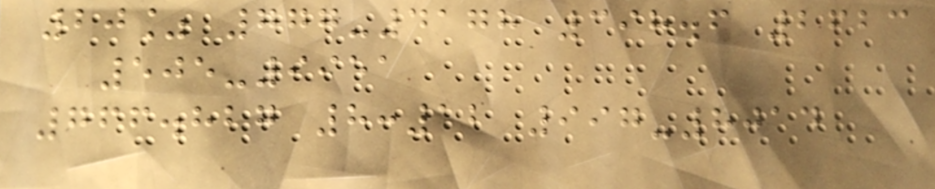20% 777-4178 398.6 2623
505-9951
766.827 8:12 997-8014
